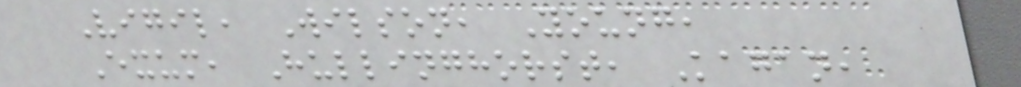Vigil, Wilson, Young,
Exum, Hullinghorst, Kagan,
